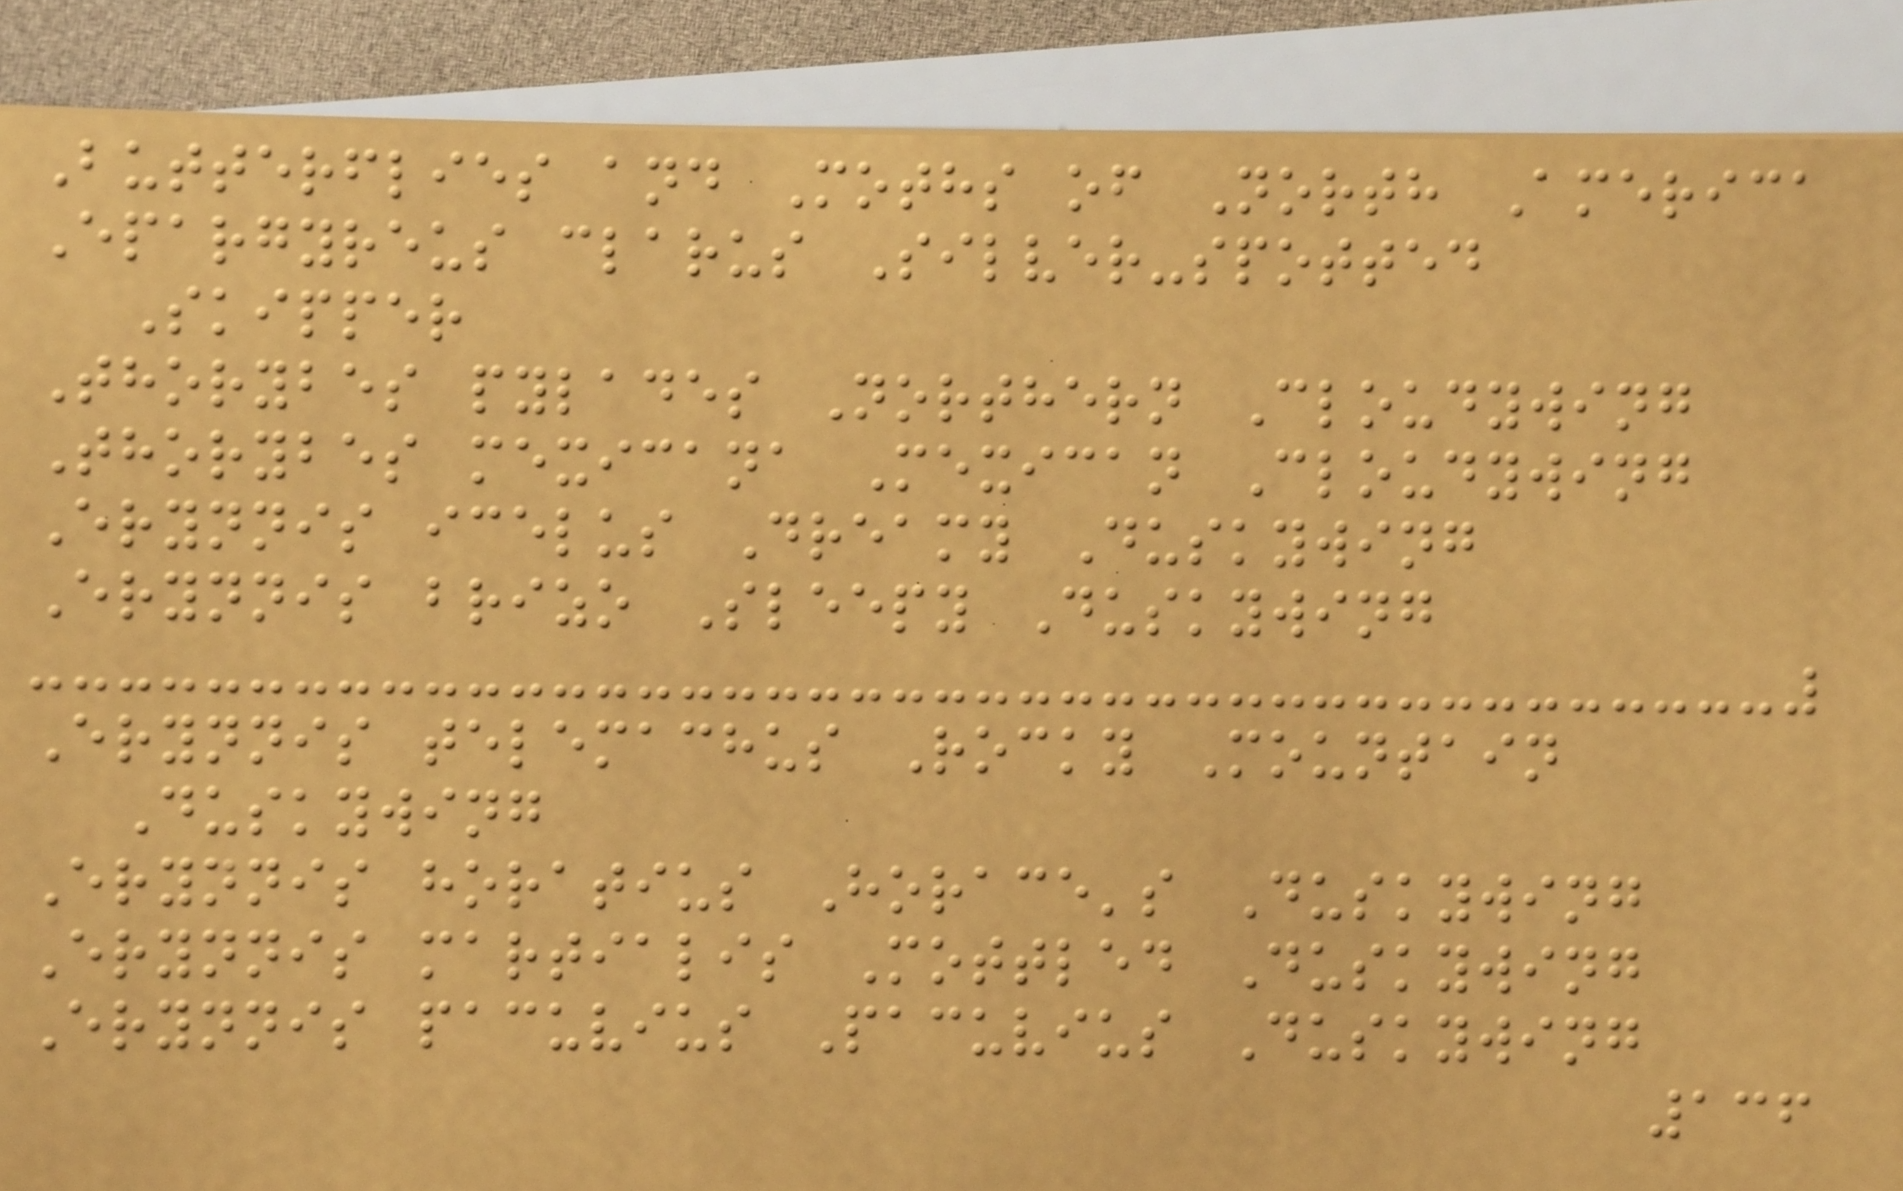Butterflies and Moths of North America
Epargyreus clarus Silver-spotted
Skipper
Thorybes pylades Northern Cloudywing
Thorybes mexicana Mexican Cloudywing
Erynnis icelus Dreamy Duskywing
Erynnis brizo Sleepy Duskywing
Erynnis telemachus Rocky Mountain
Duskywing
Erynnis horatius Horace's Duskywing
Erynnis martialis Mottled Duskywing
Erynnis pacuvius Pacuvius Duskywing
136
